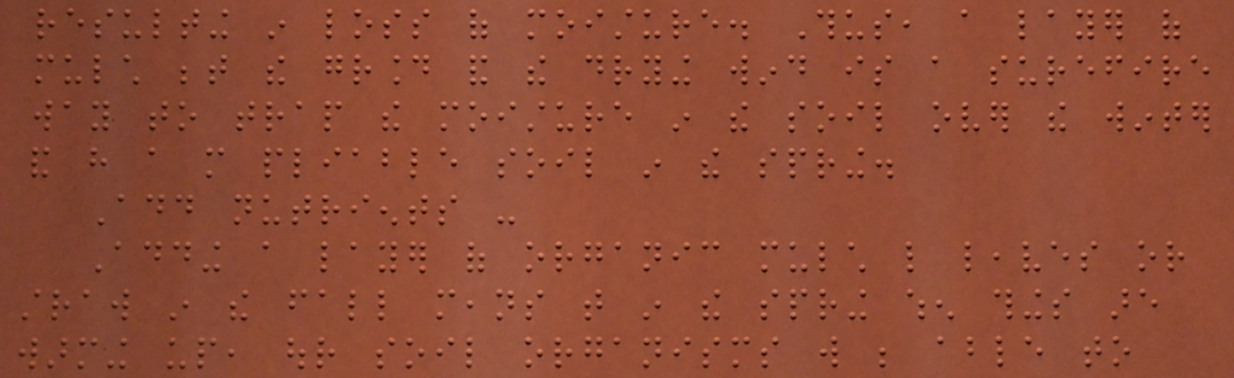resulting in loss of moisture. Thus, a layer of
mulch between the ground and the drying wind is a surefire
way to trap the moisture in the soil over the winter
and have a more pliable soil in the spring.
Add nutrients -
Adding a layer of organic mulch like leaves or
straw in the fall means that in the spring when things are
warming up, our soil organisms will be able to
